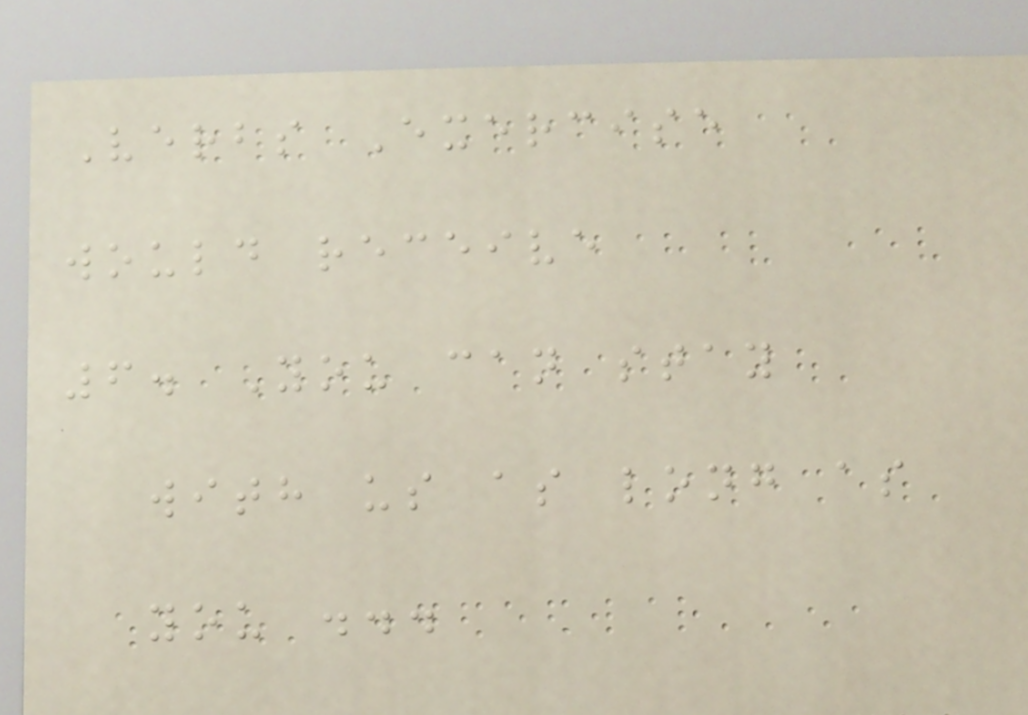Verbs Exercise
would receive
6. You can stay
with us as long as
you ...
